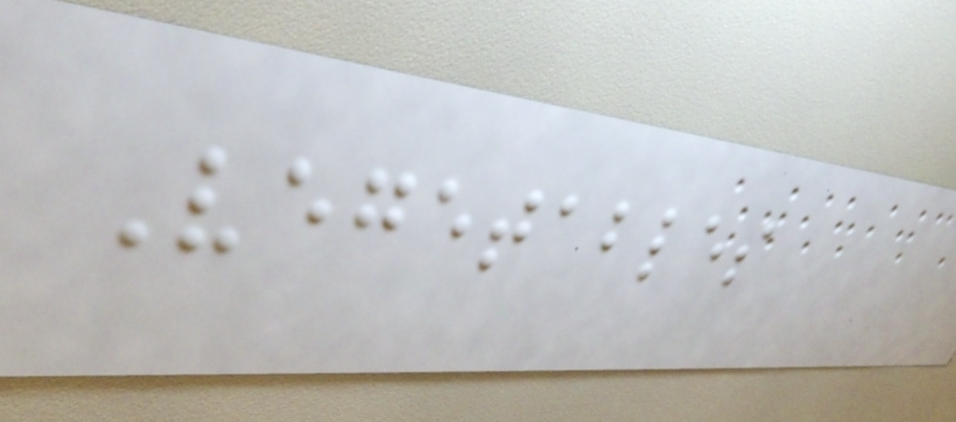Vegetables
